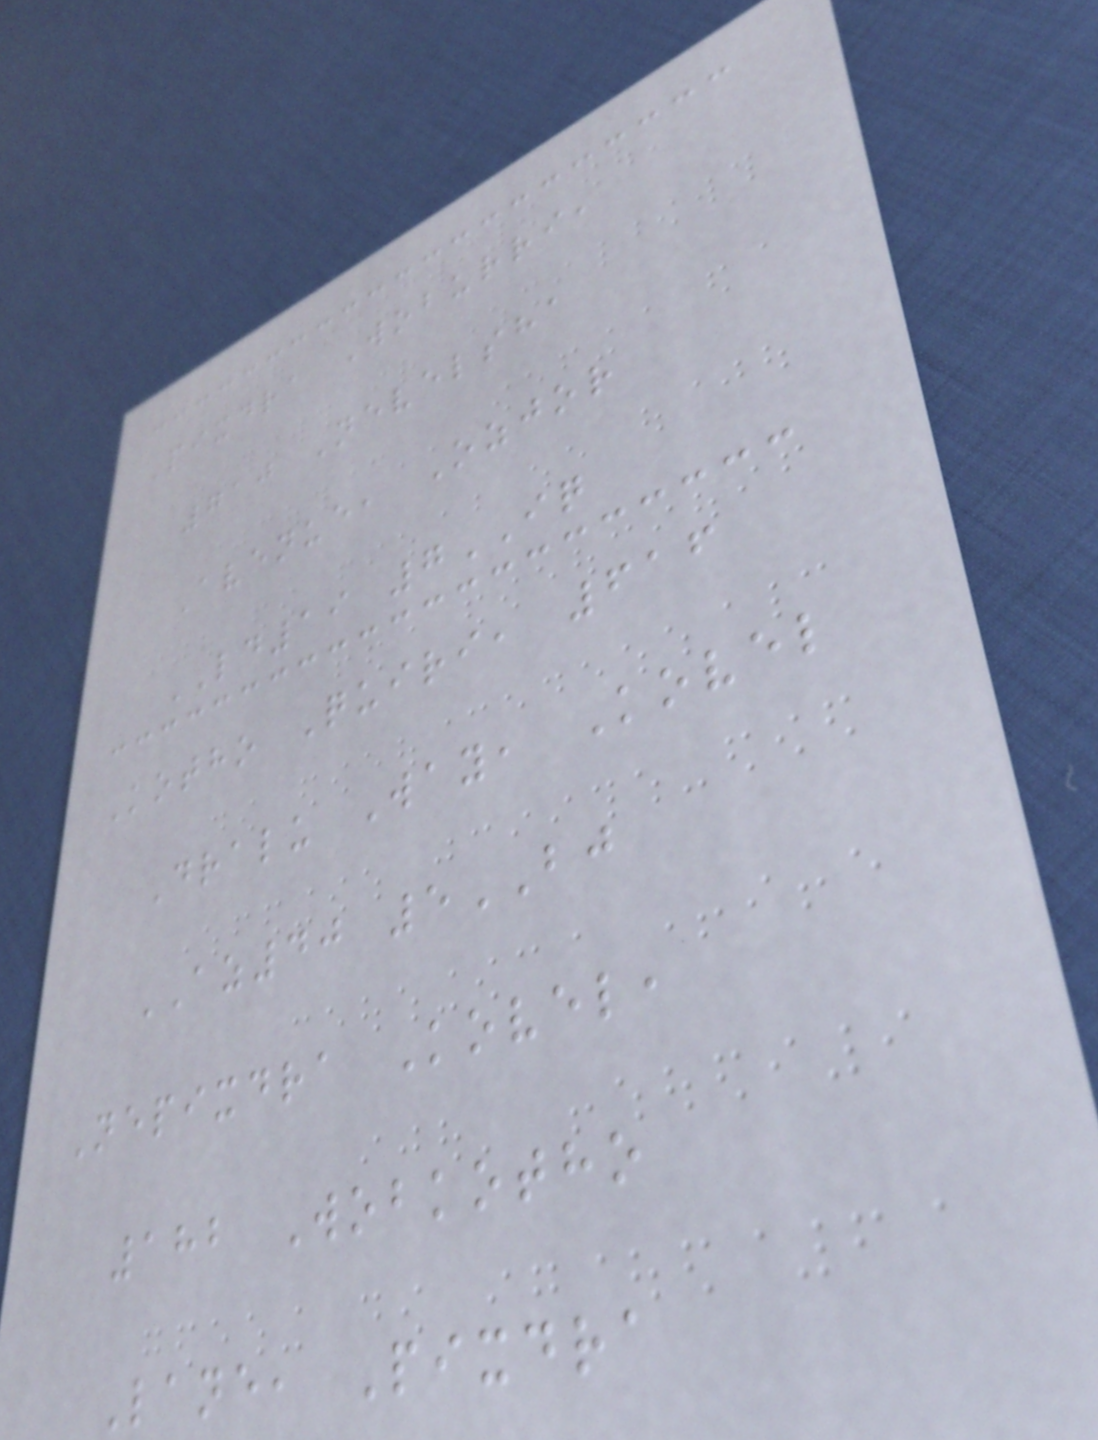Pixdra Woburri,
710 Nevelsha
Avenue, Ozjor
LD19 7IQ
Kotho Quiri, 616
Dralu Way, Kovel
AZ40 5BJ
Nepixdra Kovel,
182 Wobkotho
Lane, Pixdra
